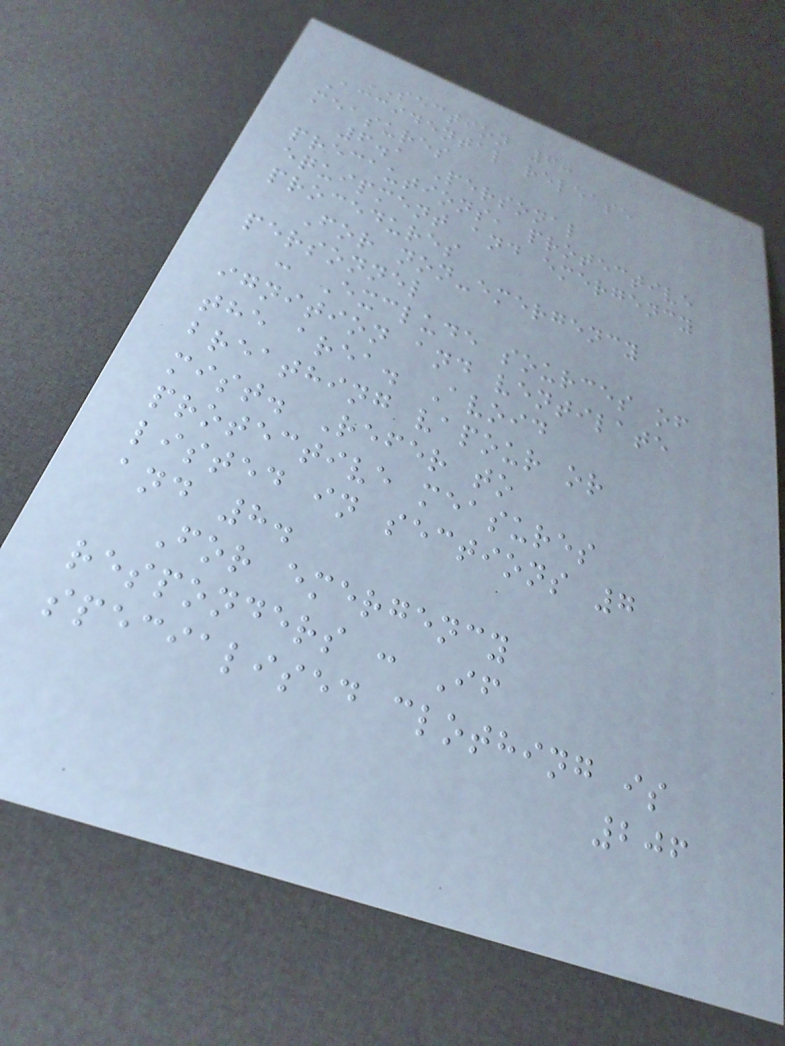SECTION 6:
Accidental release
measures
6.1 Personal
precautions, protective
equipment and emergency
procedures
For non-emergency
personnel
: Exclude sources of
ignition and ventilate
the area. Avoid
breathing vapour or
mist. Refer to
protective measures
listed in sections 7
and 8.
For emergency
responders : If
specialised clothing is
206
